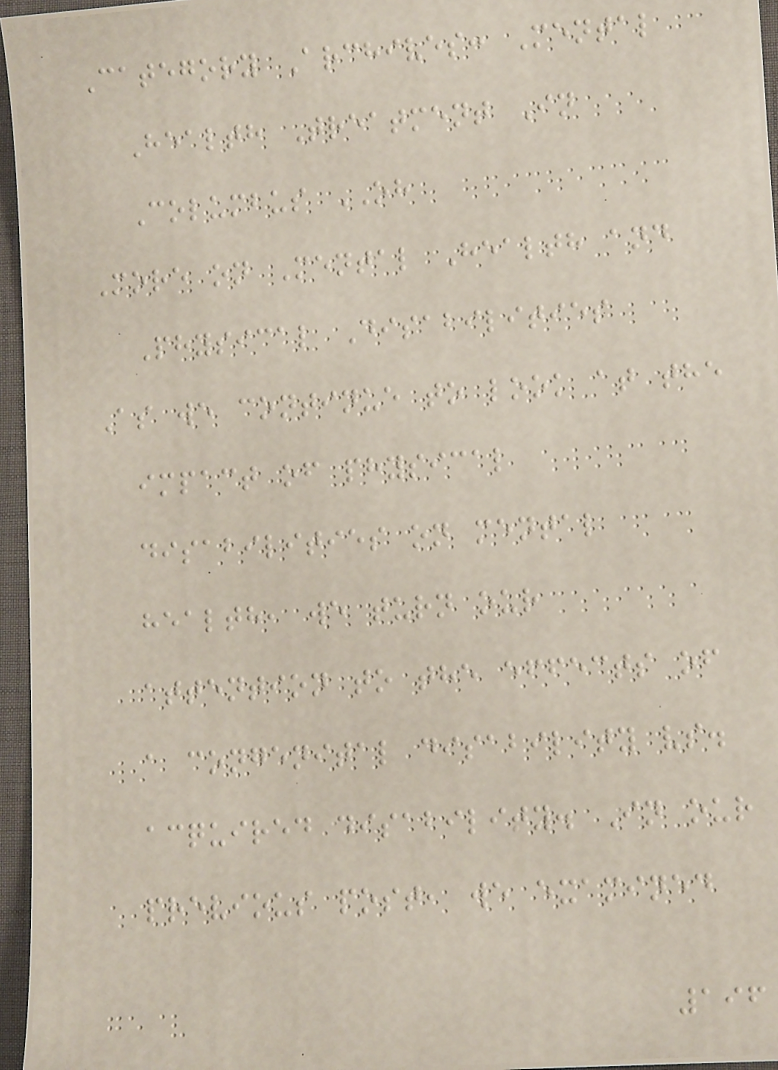Category Archives: Mental
Health Treatment In
Columbus OH
More on Mental Health and
Physical Disabilities
As we continue to look at the
impact of physical
disabilities on mental
health, we turn our
attention to the effects of
a congenital disability vs.
acquired disability. In our
previous post, we examined
196
